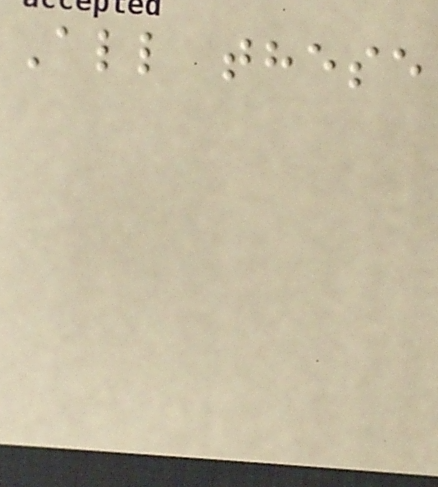All these
